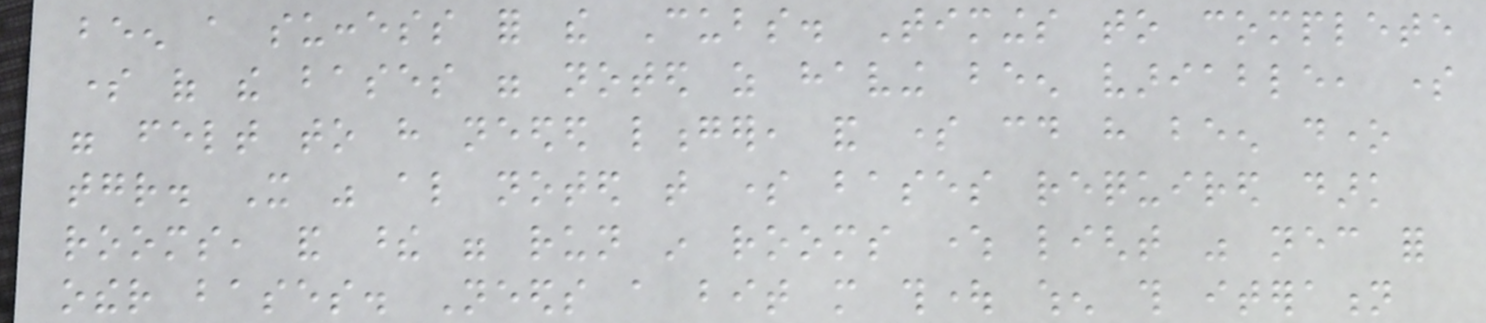been a success for the Cubs. Timings to complete
some of the bases were noted as having been variable, some
were felt to have needed longer, and some could have been done
together. It was also noted that some bases required dark
rooms, and these were run in rooms where light was necessary for
other bases. Needs a bit more thought when this iteration
